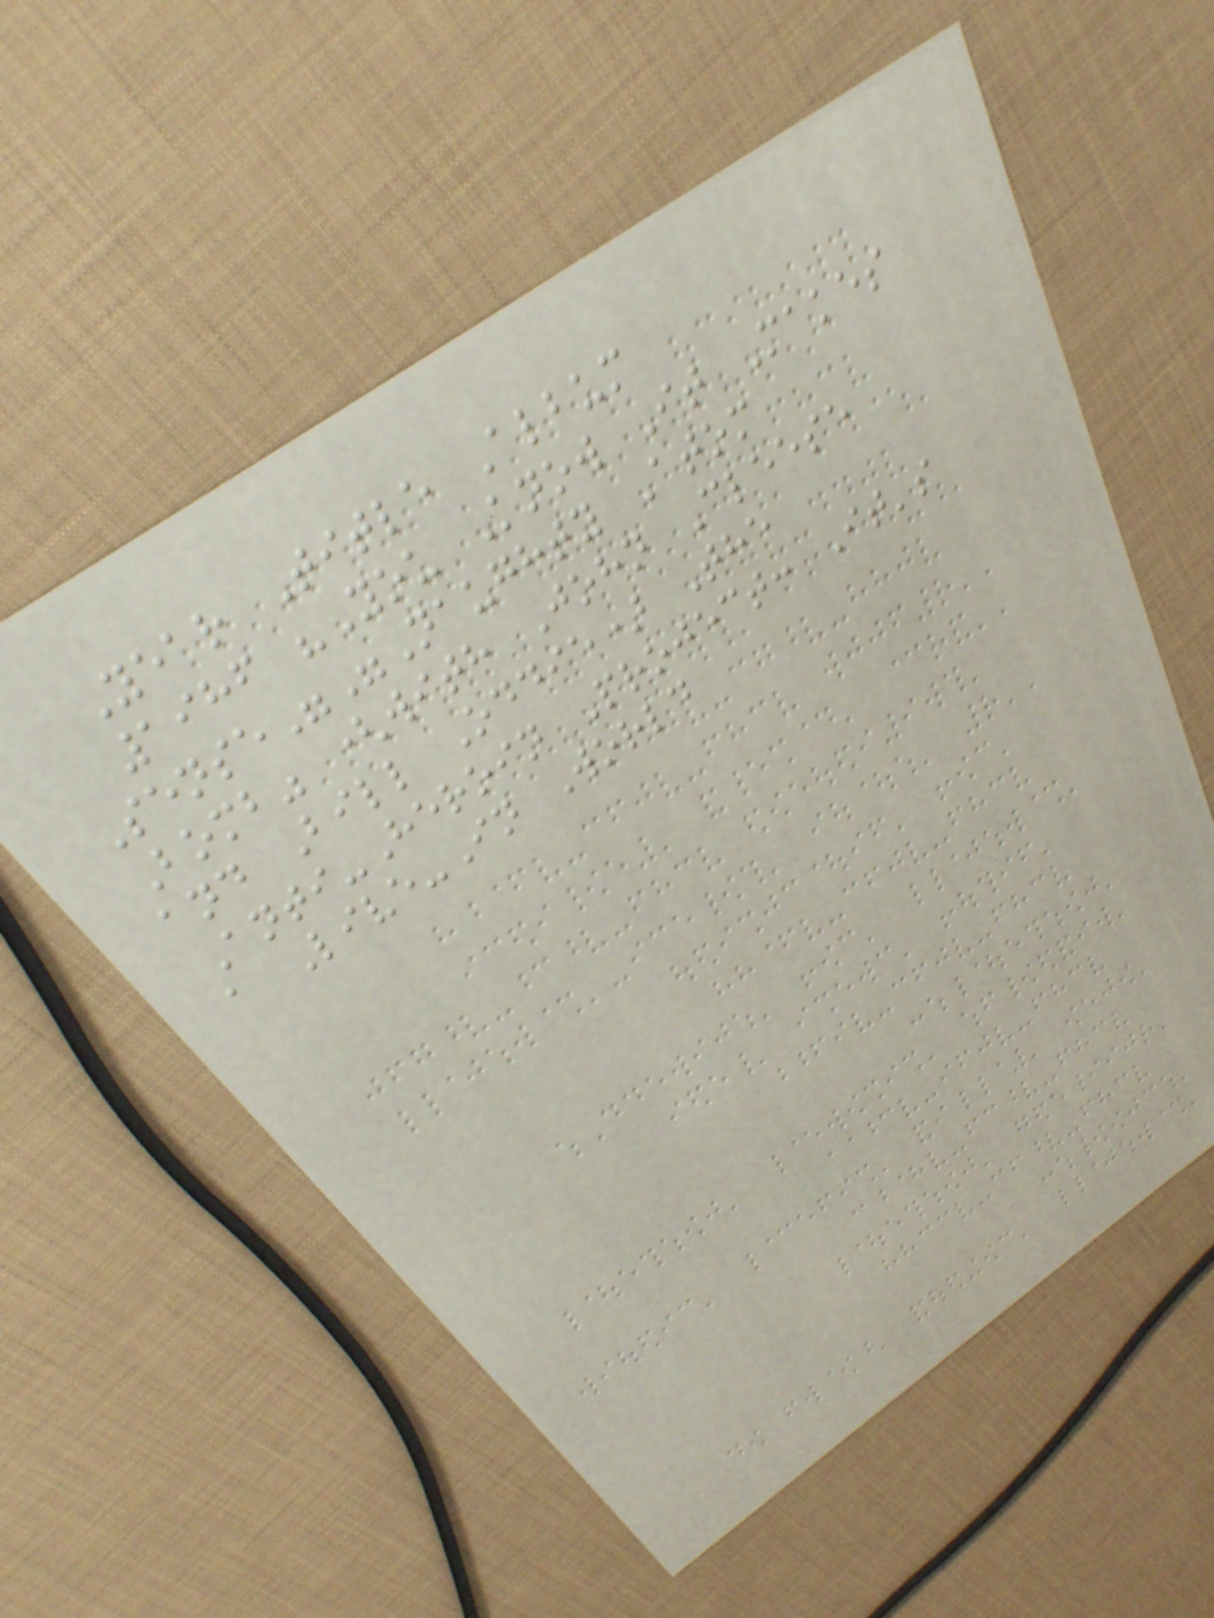Year Title Album
1986 "You Know It Makes
Sense""Naughty Atom
Bomb" (with John Cleese
and Bill Oddie) The
Anti-Heroin Project: It's
a Live-In World
